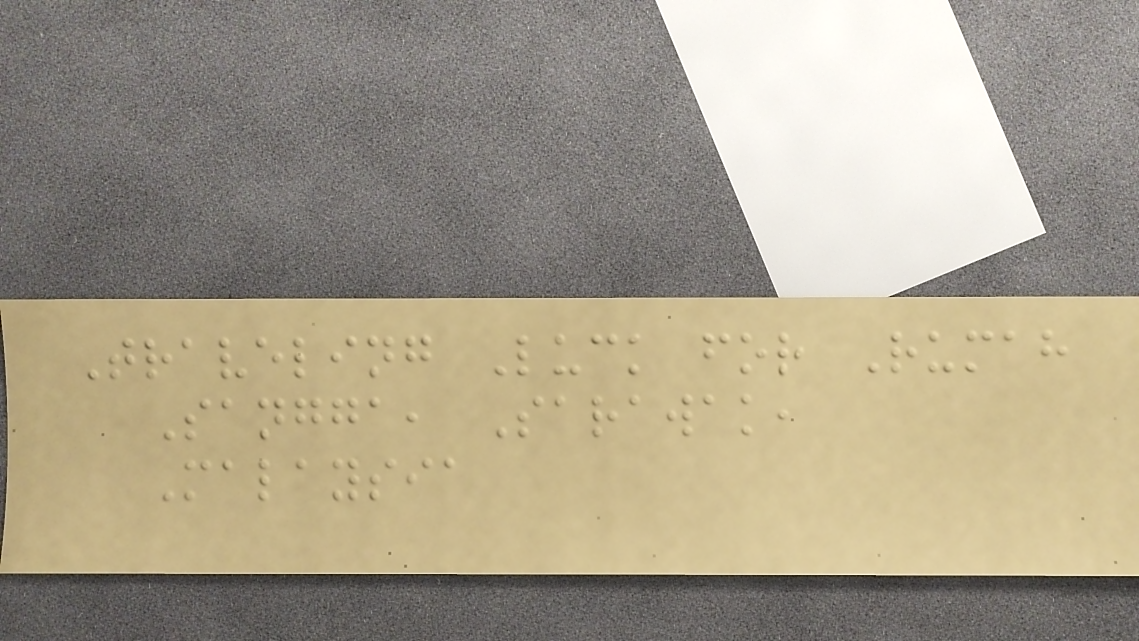Traveling Luck for Rumah
Sangga, Sarawak,
Malaysia
